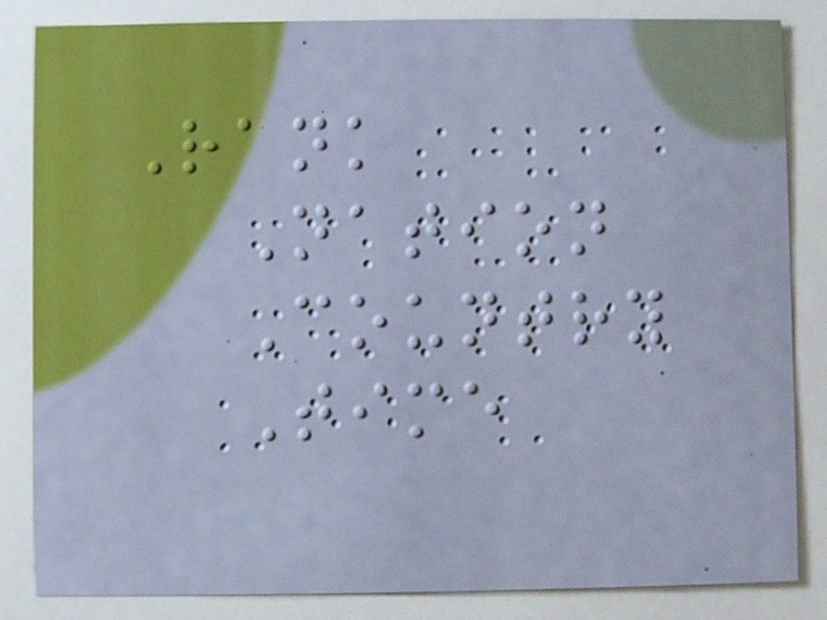Rank
Nation
Country
Time
